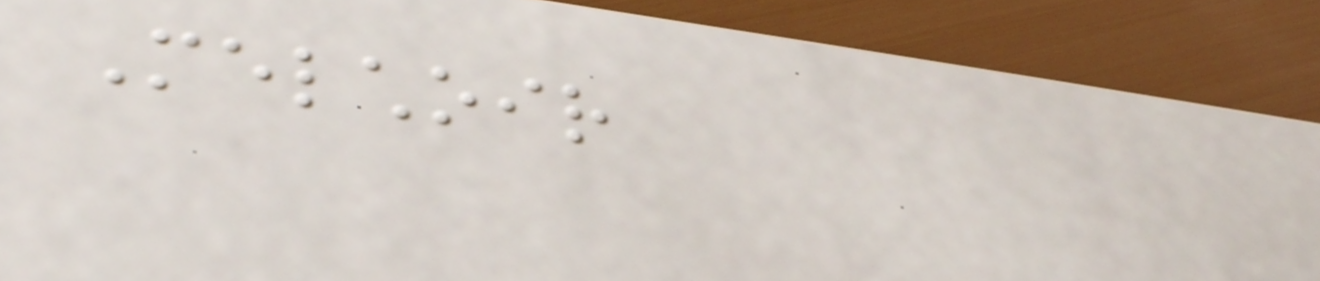Melchoir
